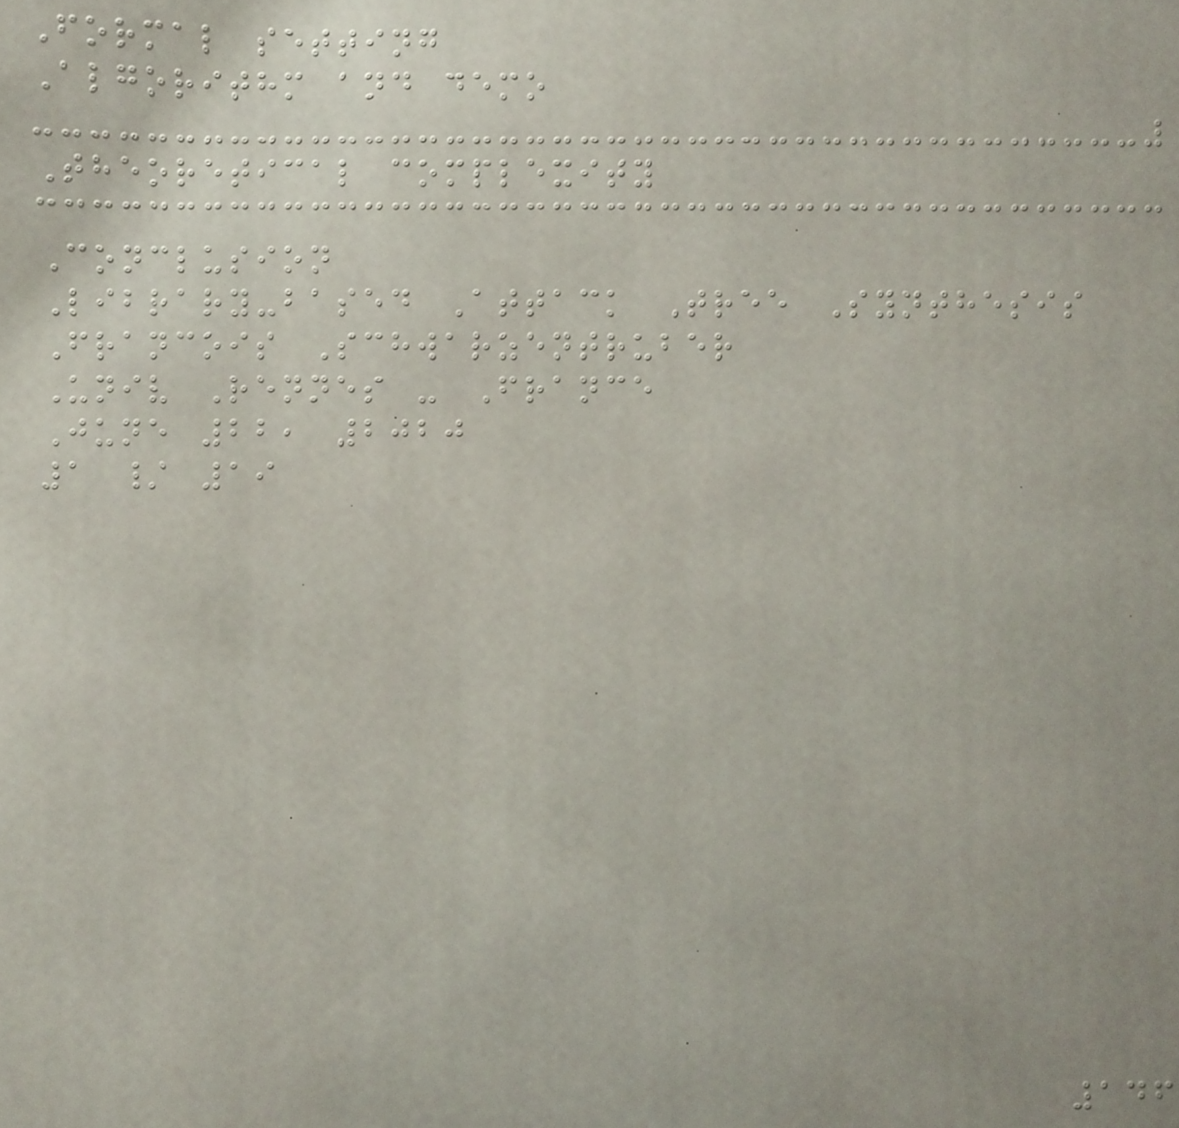Formal setting
Algorithm and demo
Theoretical complexity
Conclusion
Library-based Attack Tree Synthesis
Francois Schwarzentruber
Univ Rennes - France
June 22, 2020
1 / 19
146
